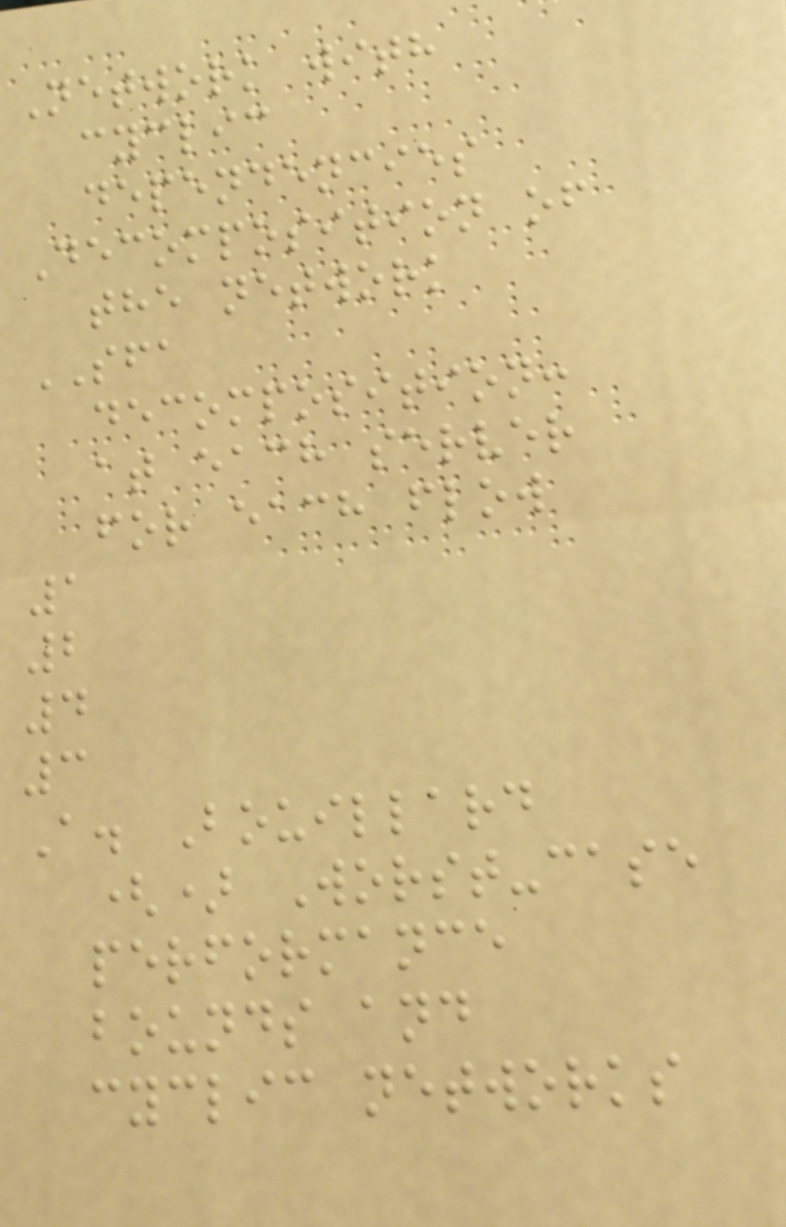Network with
cyclic
dependencies
Decomposition of
the network
SFA
decomposition:
at each server
for each flow
1
2
4
3
A. Bouillard
() Worst-case
performance
bounds and
cyclic networks
